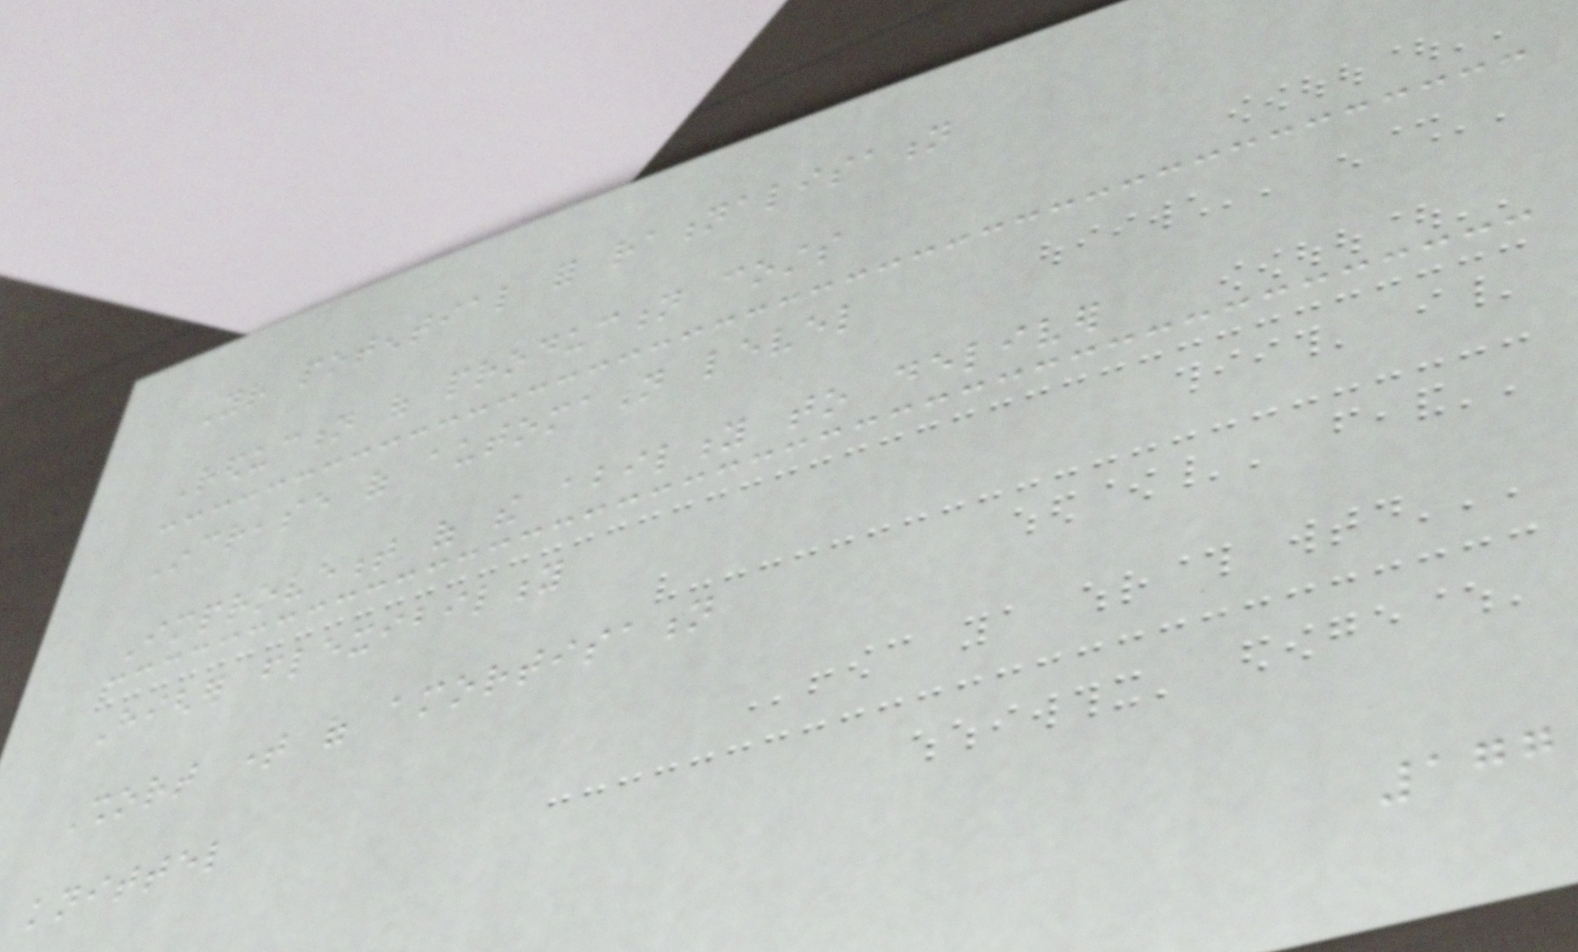Your potential for rationalisation
Reduction of production costs
Increase of automation level
Improvement of the ability to deliver
Higher flexibility
Short time of amortisation
knittel
177
